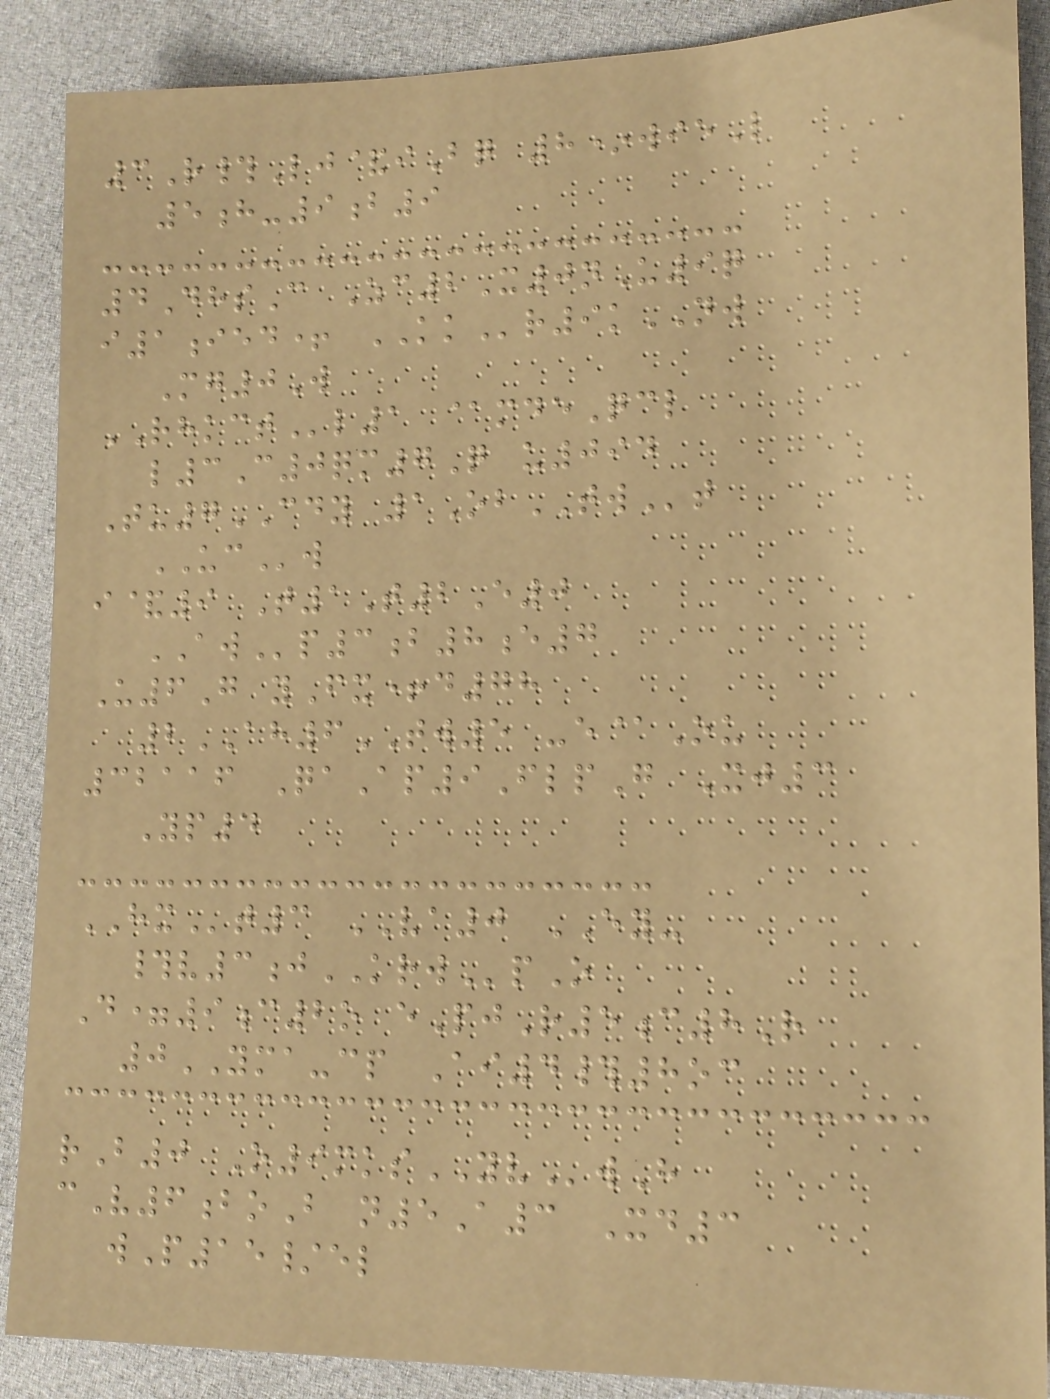3R#Lj&iBq 8*wieL
5h-9b9
4DhsC Zc2X0nU9q
i1ied+ KKr9kNW
Mg0W
RHKCTl1 @mdeQcl
l3C0qm7Q u094
Tu7CDY 1ObTWt
UCw
i&9 T1T2E0
AWp3b8e7
U6G yFx+d78
2AH6TW5 -e@Ou
32116 QaAp9FlpG Xj3
Yp4
HXt3 VA0 EY-
#v3jKRWpO
D=9c2o ePjR5c8R
0YMA-cp Ai4#8oc
rB0 O9mksYVwH
cV6boB n5A3 Xd3
wP15/el
